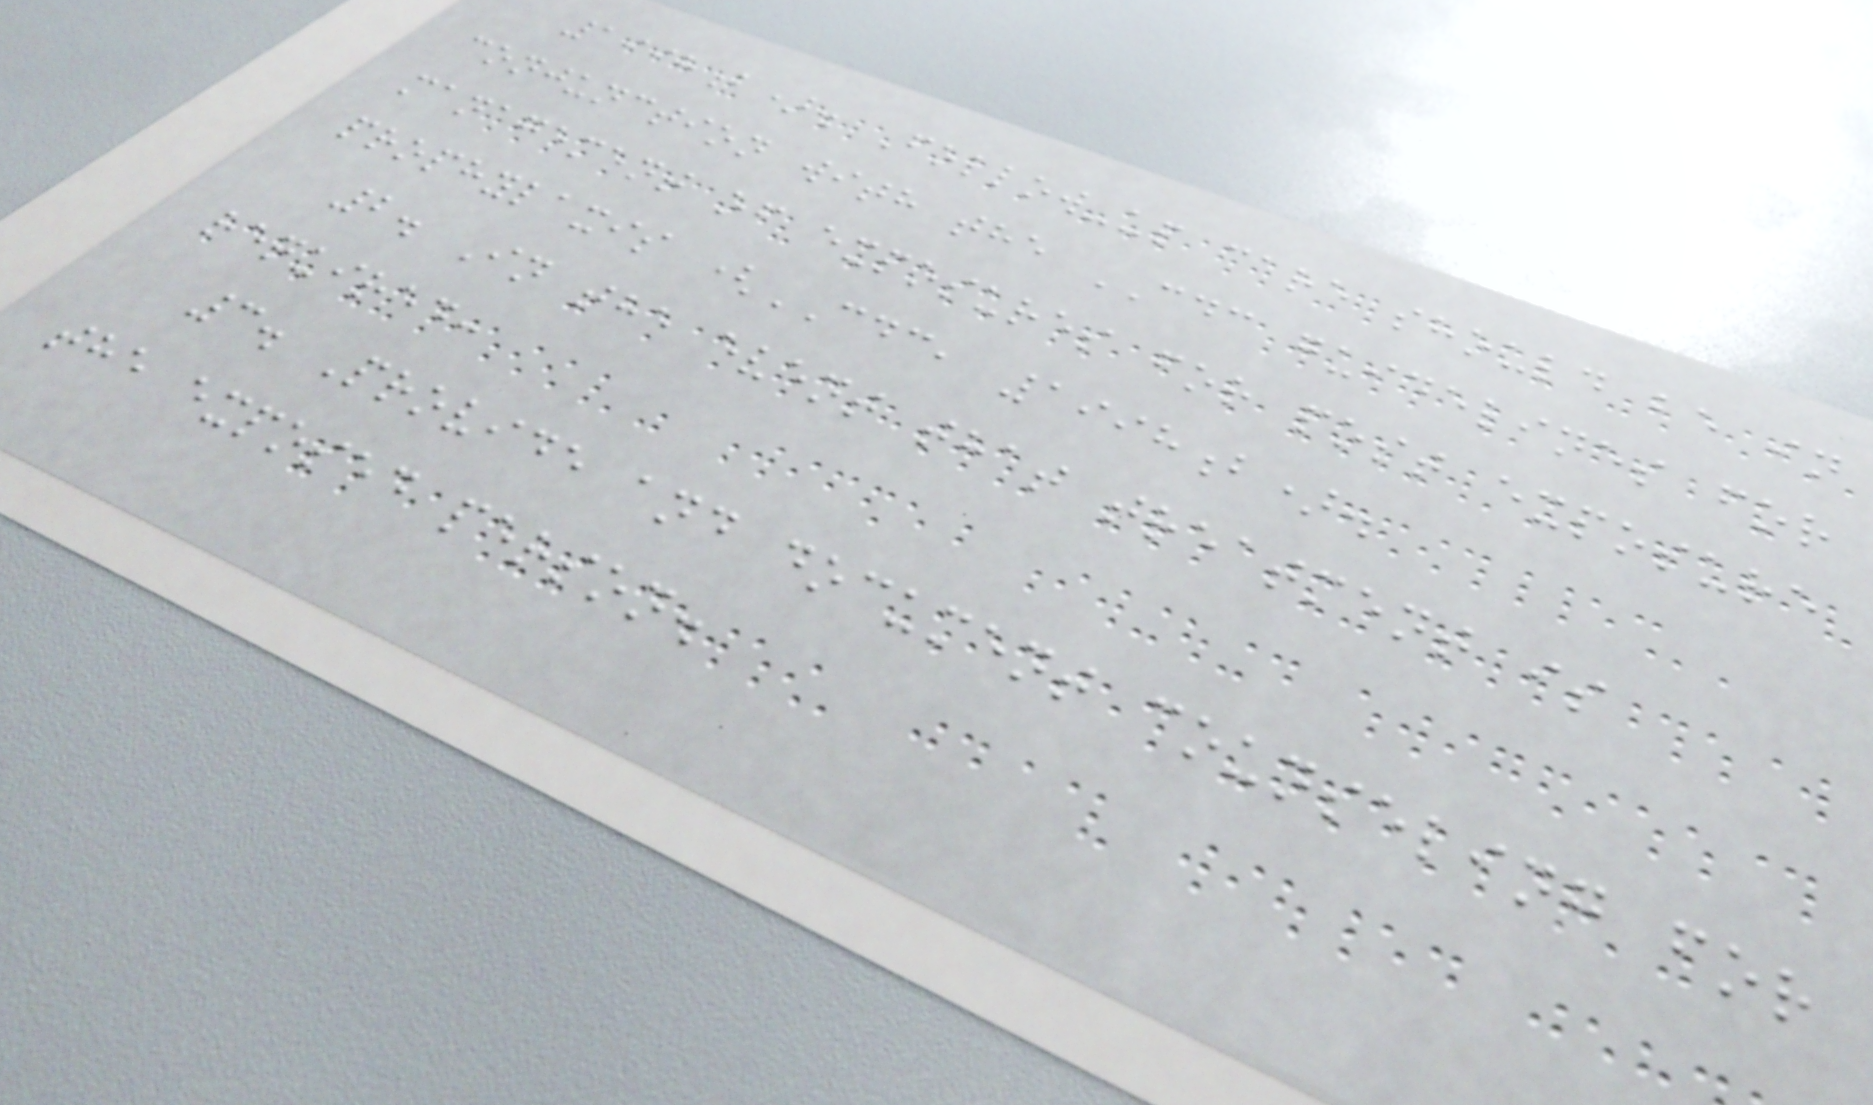1998b). Follow-up care should be in
conjunction with the CDC guidelines for
management of exposures for post exposure
prophylaxis (CDC, 1998b).
2. In the event that treatment is
required:
3. Provide and document counseling for
the exposed person.
